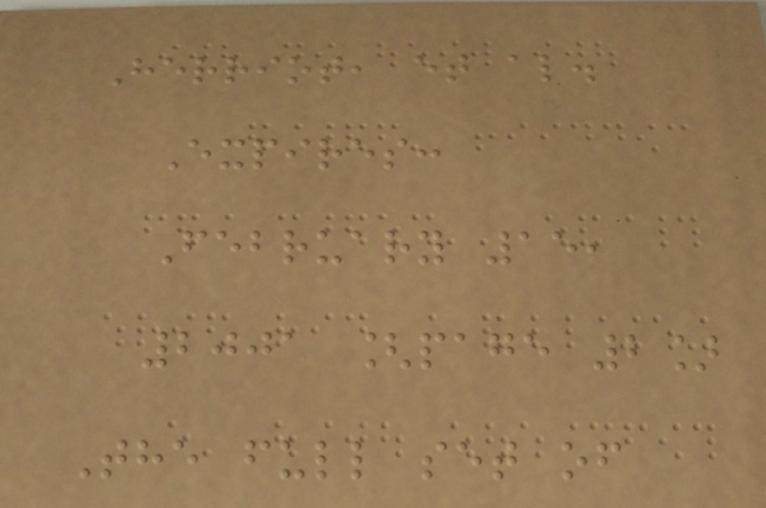Herriot, et al.
Expires:
February 15,
2001 [page 2]
The full set of
